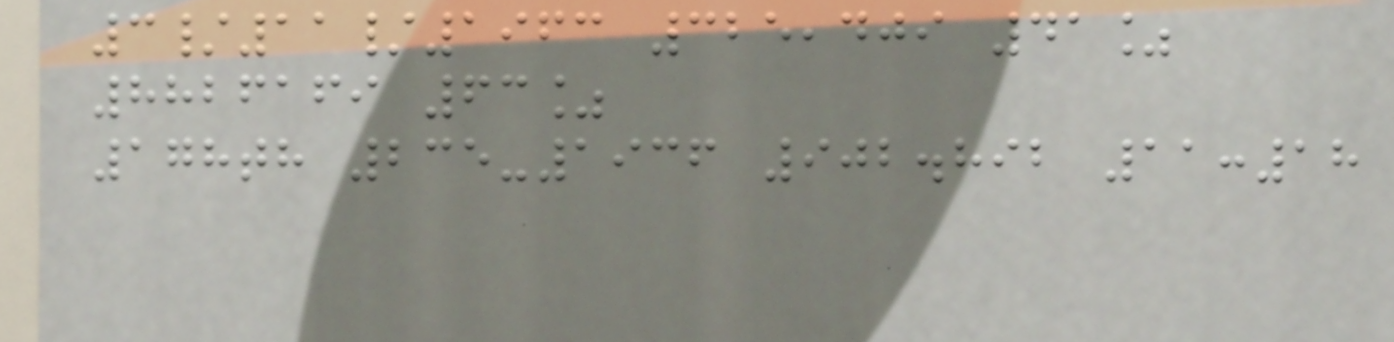3/11/1963 325,409 41%
8826169 63%
178th 235-1936 902.892 11:18
